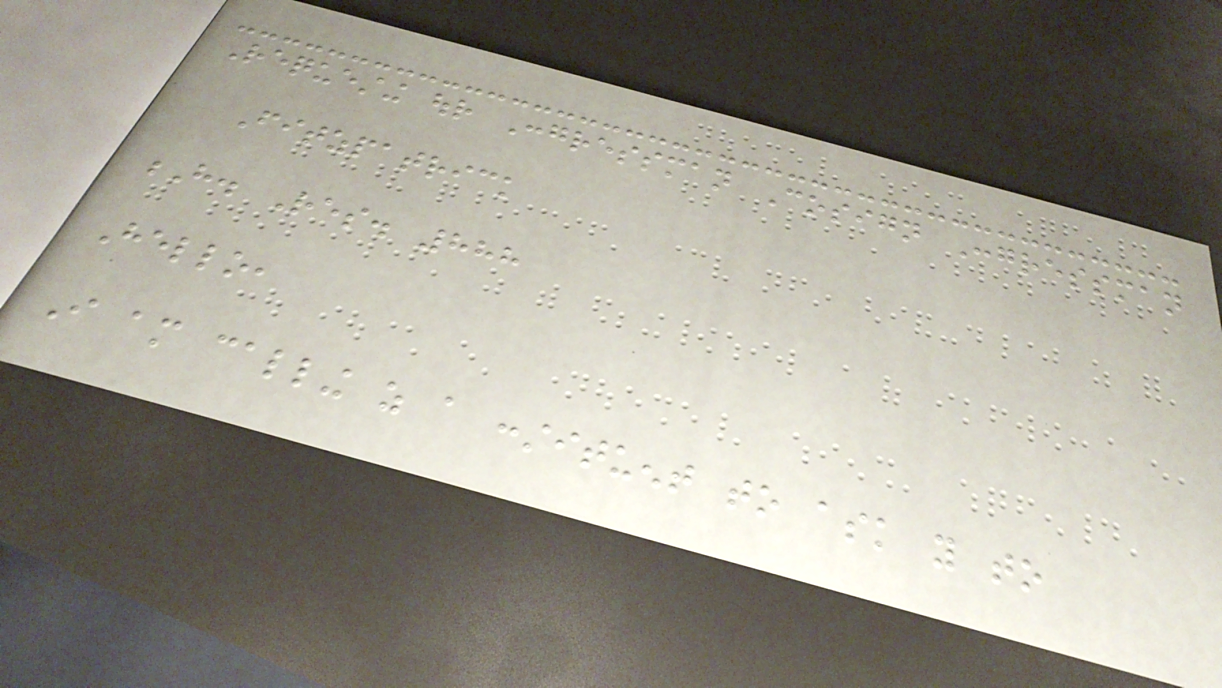Requesting our Congressman Cosign Congressman
Fitzpatrick
H. Res. 888
Hello,
I am calling as a constituent to ask you to
